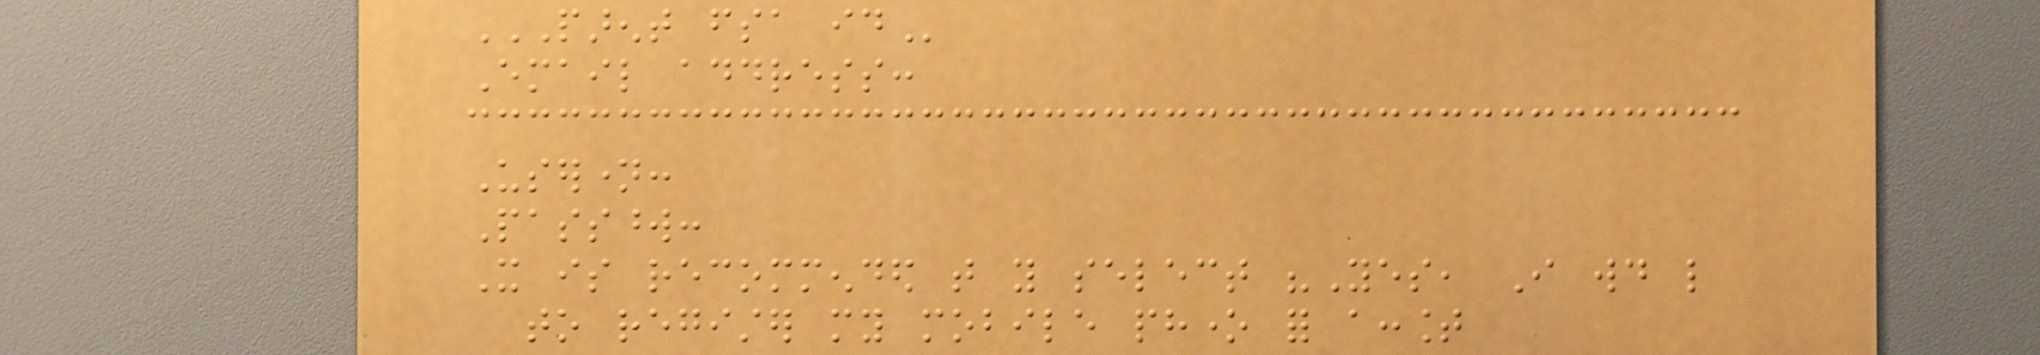PARENT FSA ID
Email address:
Username:
Password:
It is recommended that you select "Yes, I would like
to register my mobile phone for account
